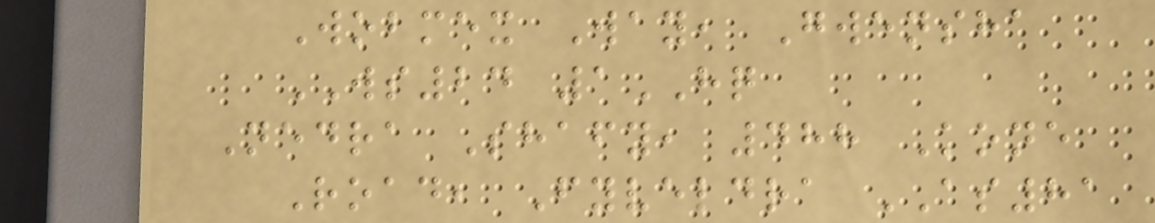Wobmex Way, Gwensha
WS24 1HQ
Nedra Shafy, 488 Kone
Road, Fyveldra AS81
